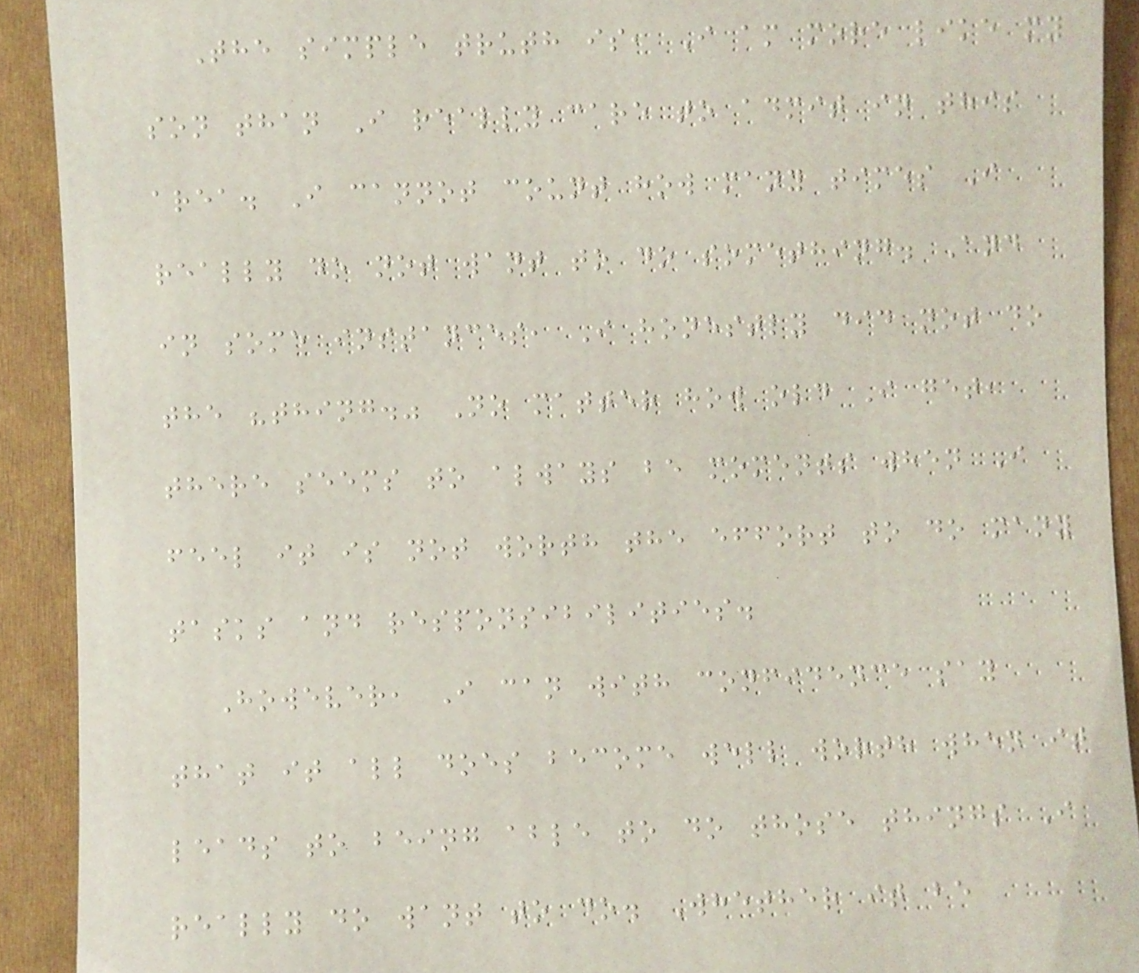The simple truth is, I am more like my
son than I really care to admit in this
area. I cannot count how many times I
really do not want to do something. And
in some instances, I honestly did not do
the "thing." No matter how old I get,
there seems to always be moments when I
feel it is not worth the effort to do many
tasks and responsibilities.
However, I can with confidence say
that it all does become well worth when it
leads to being able to do those things I
really do want to do. Whether it be
